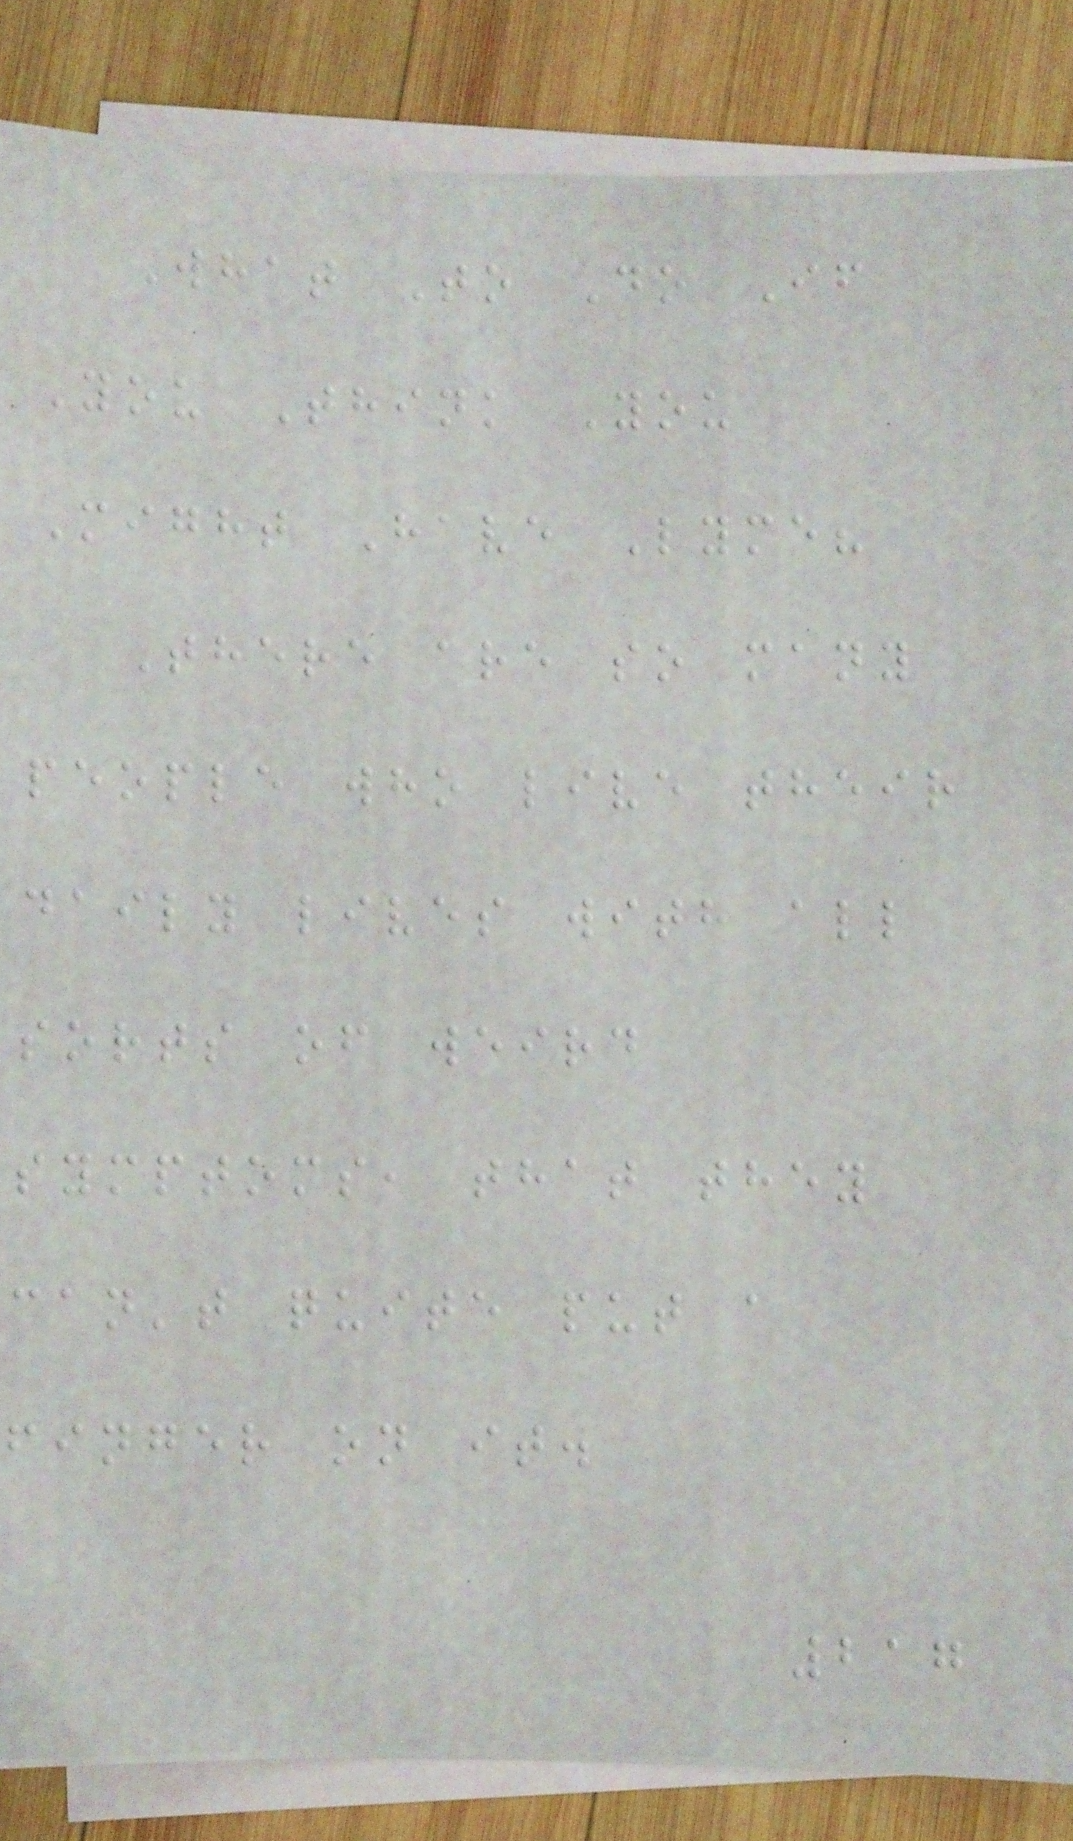What To Do If
You Think You
Might Have Lyme?
There are so many
people who live their
daily lives with all
sorts of weird
symptoms, that they
can't quite put a
finger on it.
217
